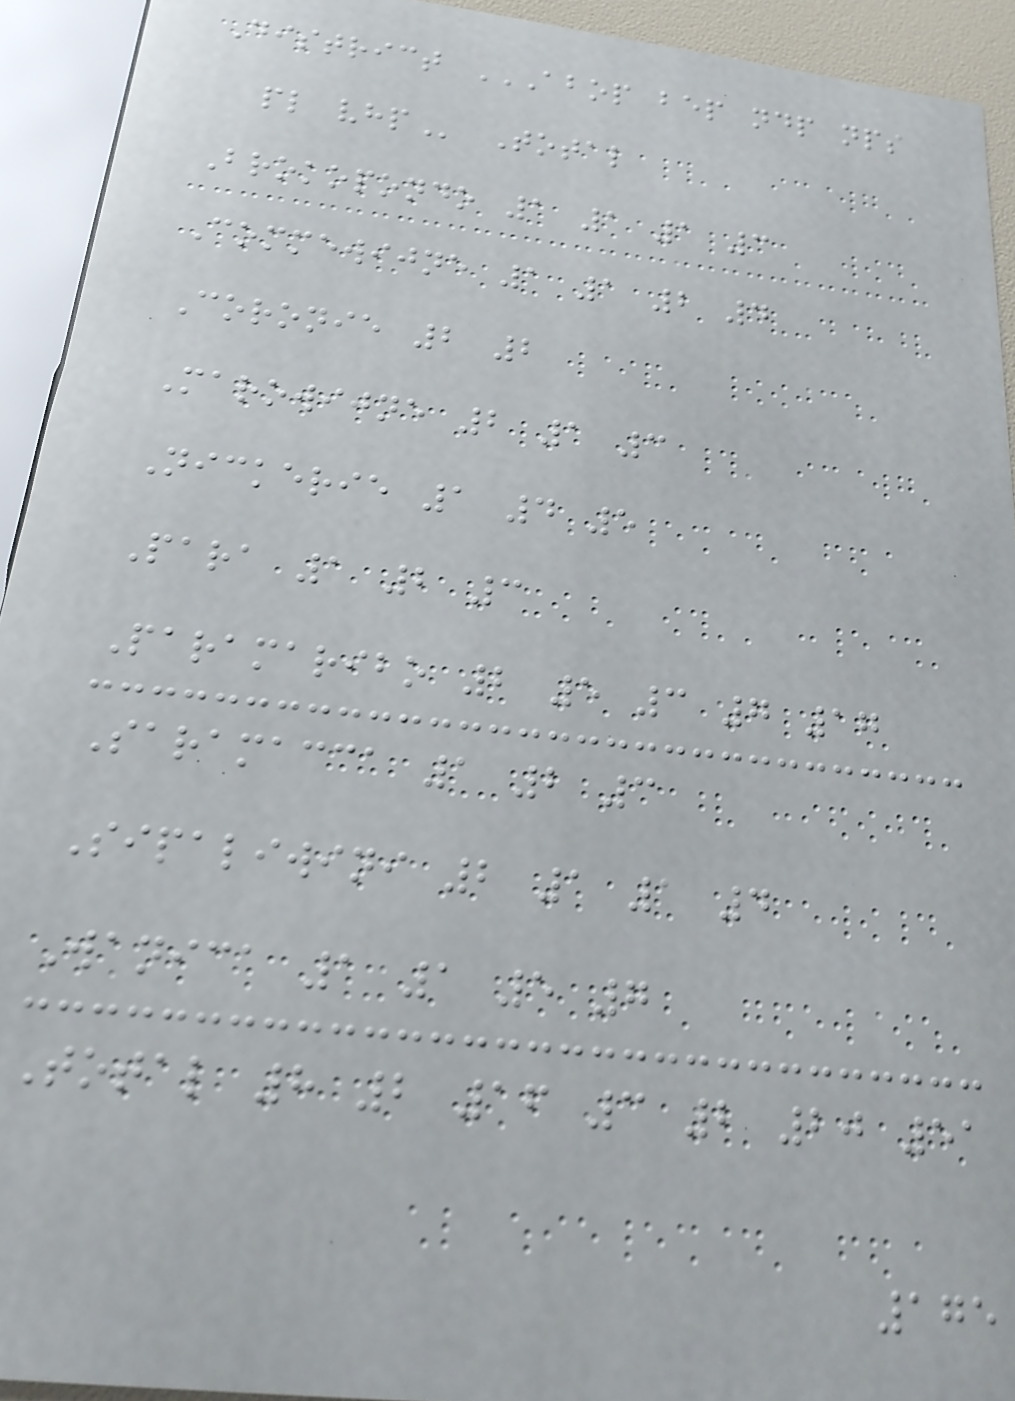District ABOP BEP NDP NPS
PL VHP Total
Brokopondo 1 1 1 3
Commewijne 1 1 2 4
Coronie 2 2
Marowijne 2 1 3
Nickerie 1 4 5
Para 1 2 3
Paramaribo 2 5 3 7 17
Saramacca 1 2 3
Sipaliwini 2 1 1 4
Wanica 1 1 5 7
Total 8 2 16 3 2 20 51
175
